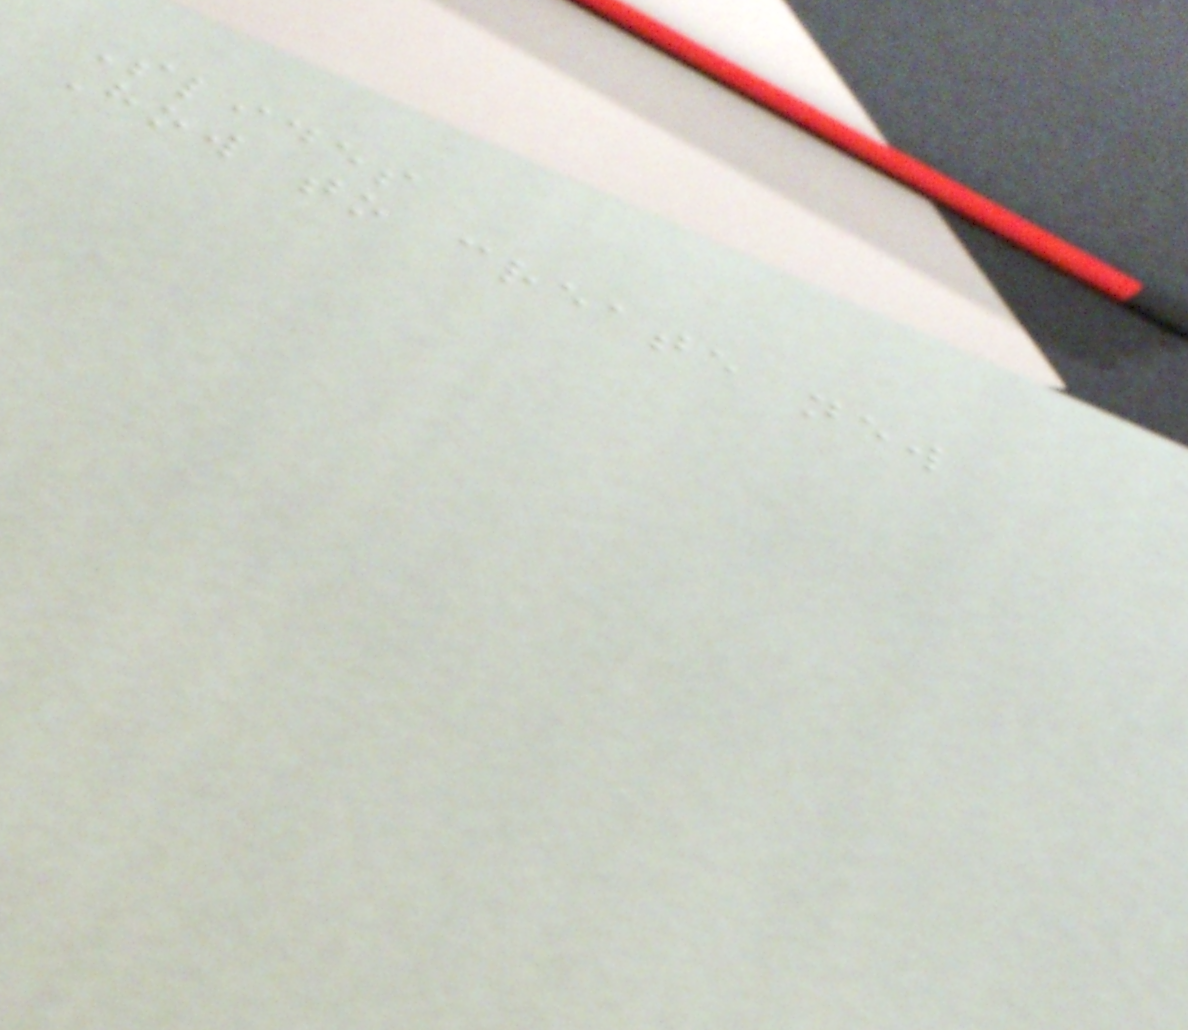Slides
How to create new
